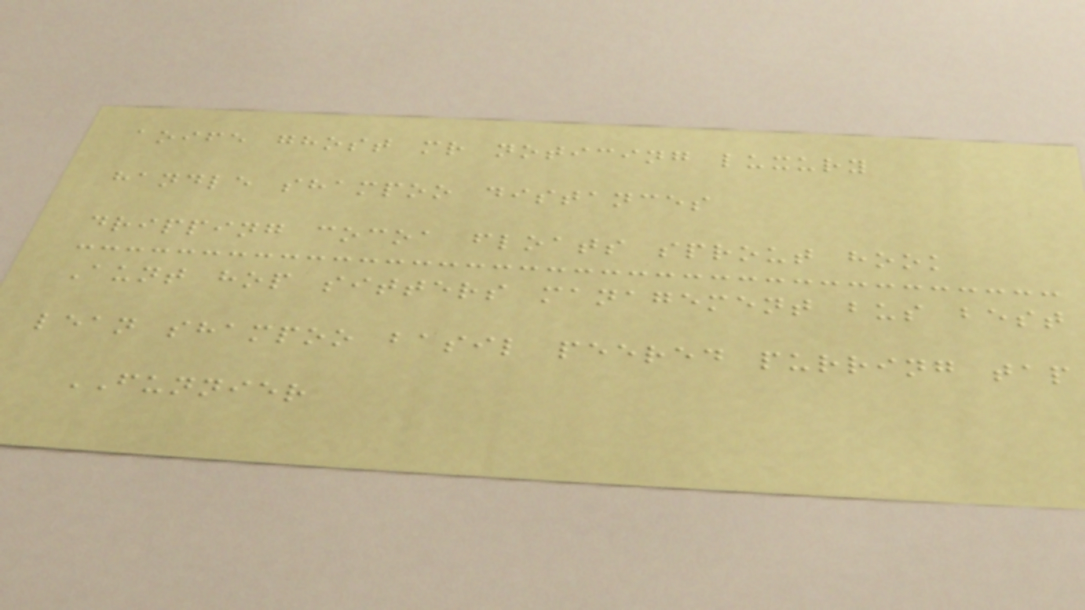aoife ghost mr noticing luxury
handle shampoo distances
dripping cocoa floats sprout hook
Aunt hop sitters management bus best
lean shampoo basil peered purring tap
FUNNIER
